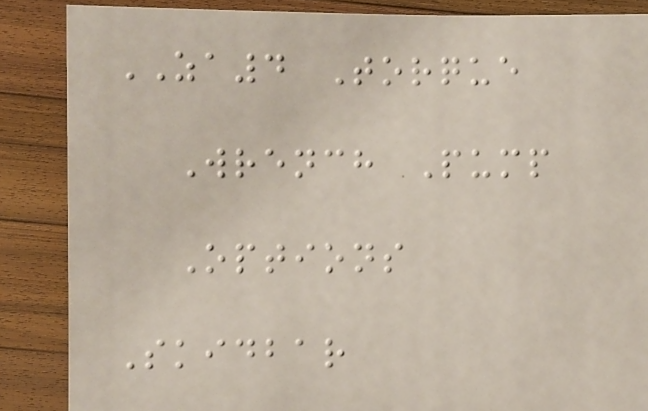ZA4 Torque
Wrench Pump
Options
Skidbar
